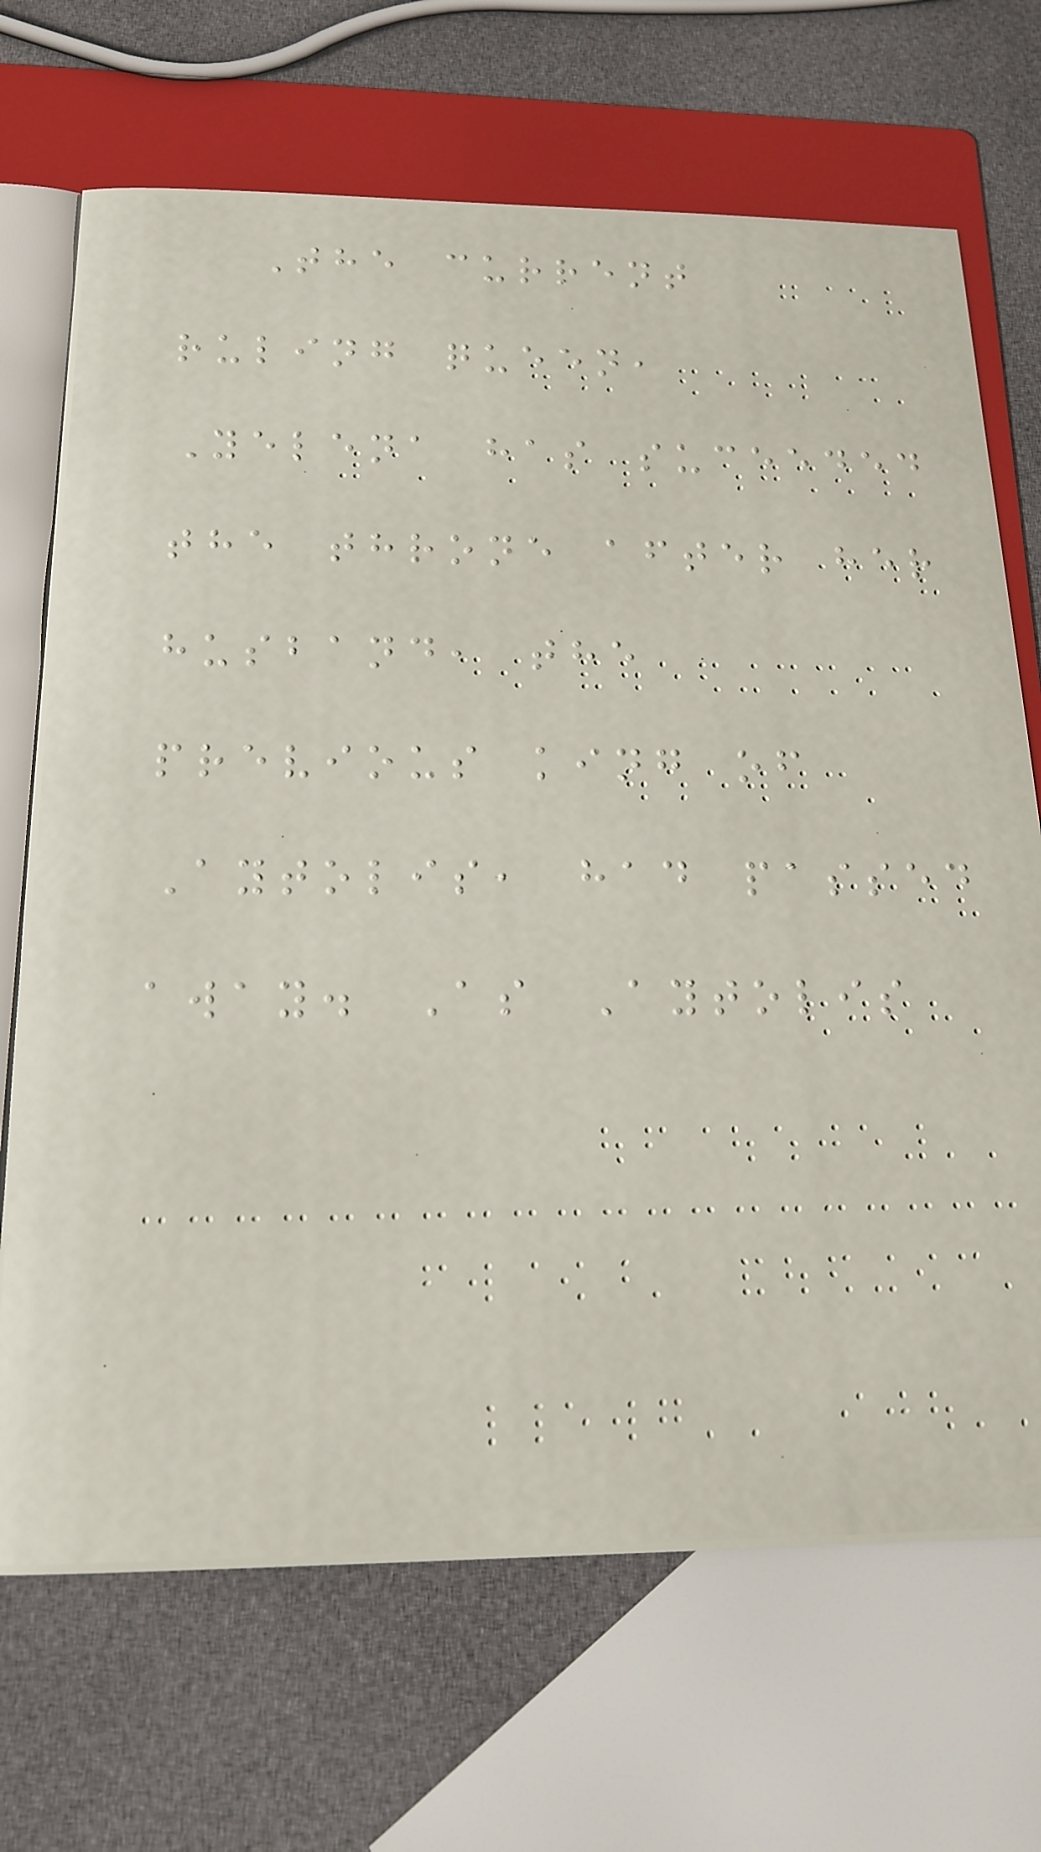The current
ruling queen,
Yelena has suceeded
the throne after her
husband, the
previous king of
Aytolis, had passed
away. As Aytolis
